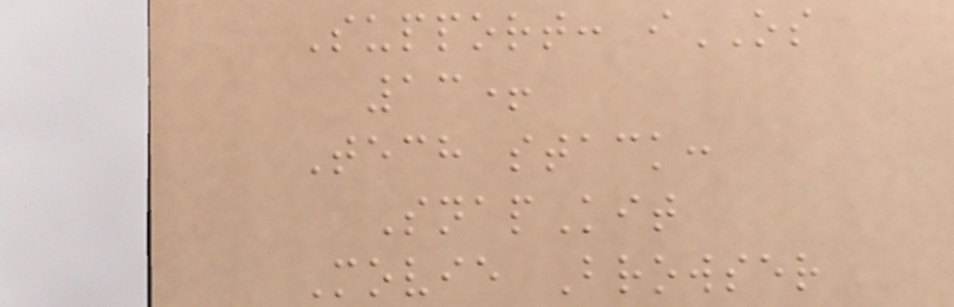Support: iOS
13+
Tech stack:
SnapKit
Movie Browser
